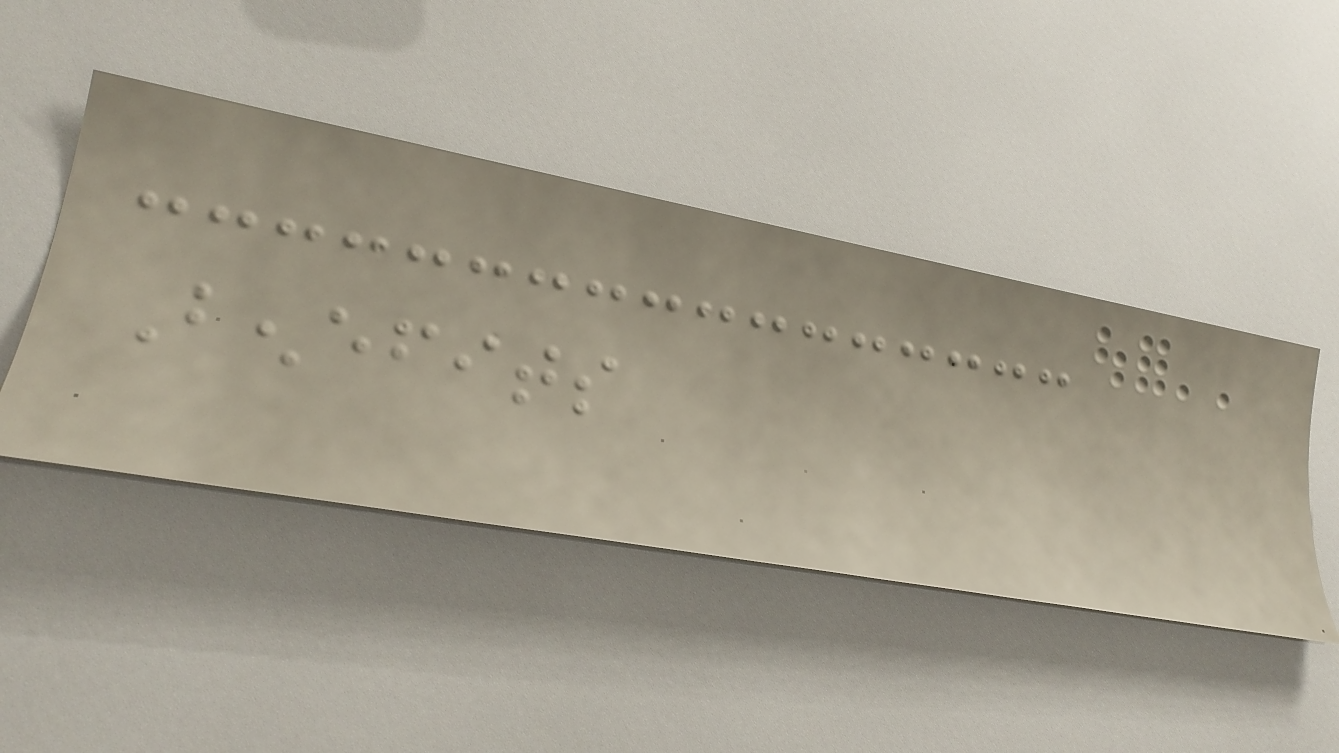Benefits
